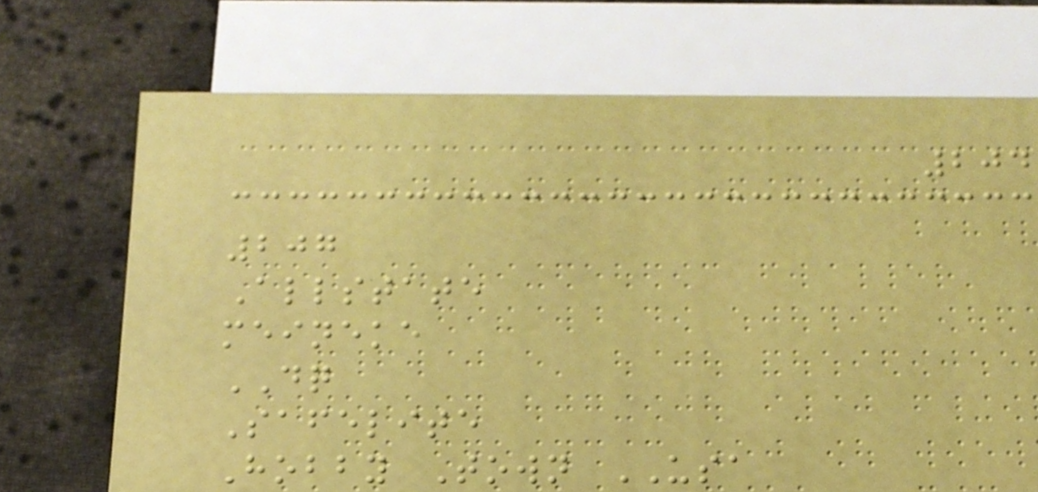204
207
Allstate
meineke
DQ
Safelite
Hobby Town USA
